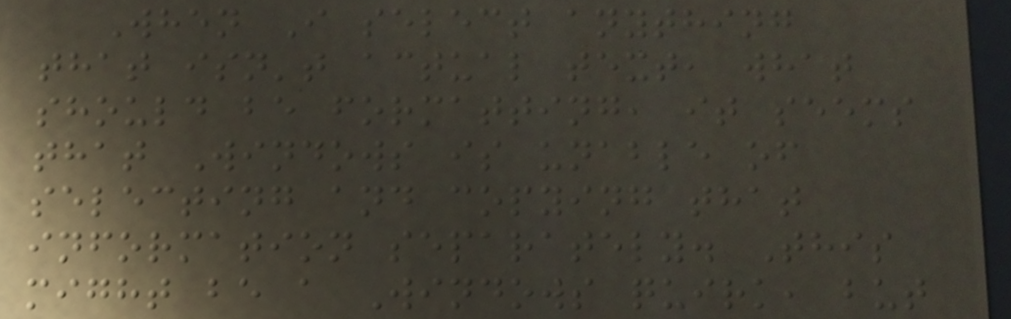When I select anything
that isn't actual text, what
should be formatting, it seems
that Windows is unable of
selecting and copying that
information separately. This
might be a Windows quirk, but
